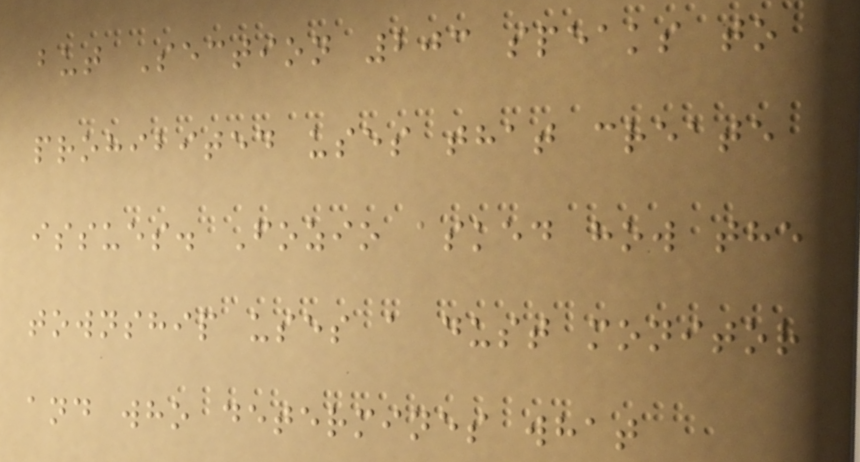but Section 203 speaks to
prohibited uses that create
issues. Fozio asked how the
township uses a dust monitor
and who determines what
